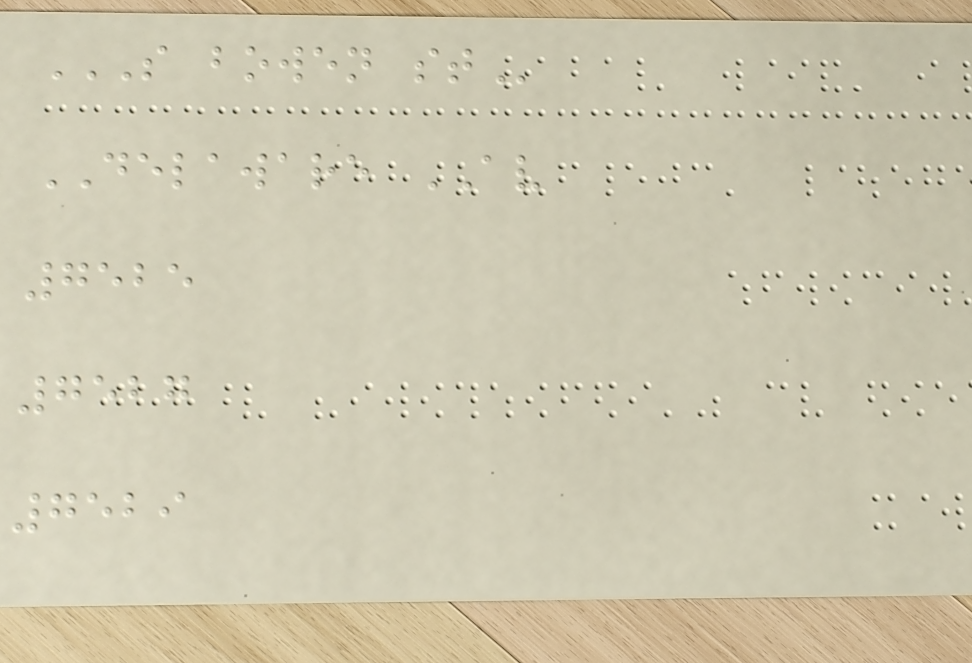S BOWEN ST
DELAWARE AV
7525
7527
7529
